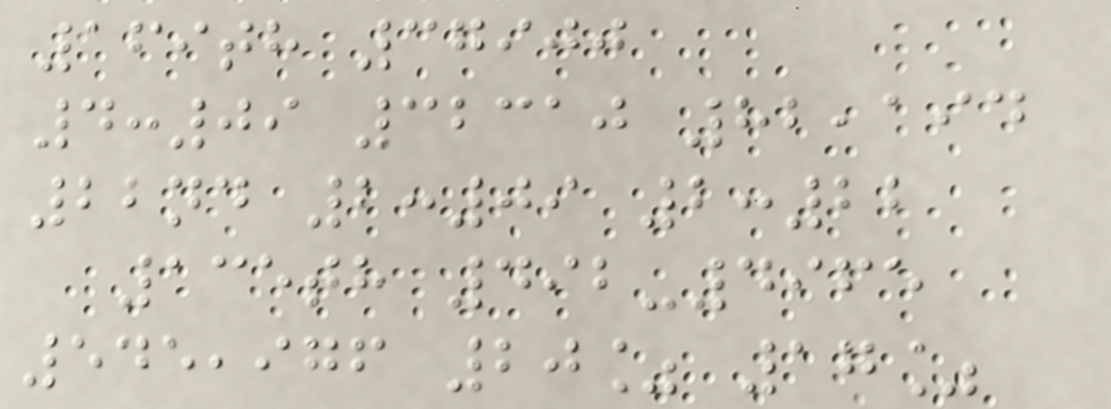169th 37900
4:09 32310 82,194
22nd 2:09 2:22
135th 492-4965
545,976 20% 17%
